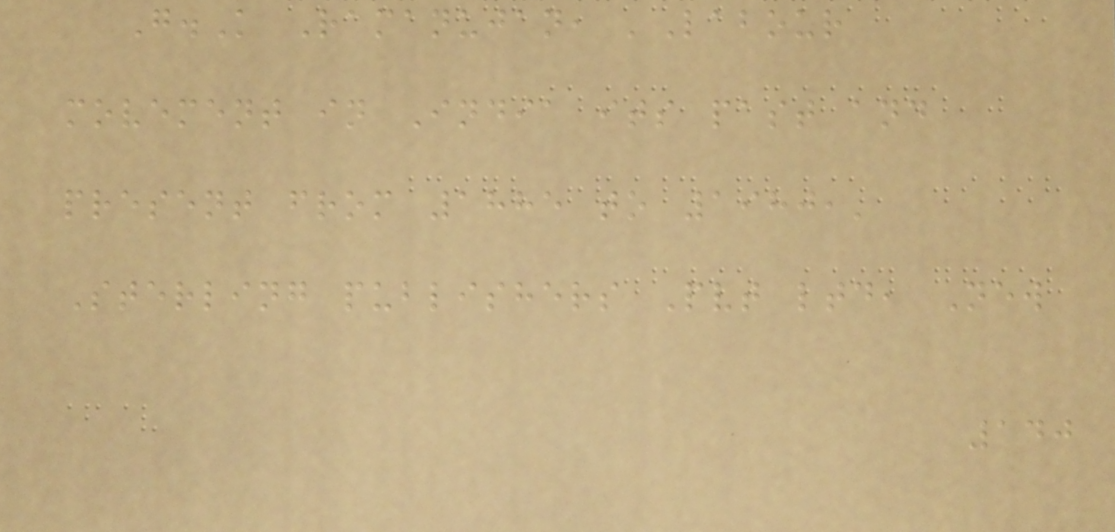G.K Ramanujan, 'Labour
movement in India its past and
present from 1885 to 1980,'
Sterling publishers Pvt ltd, New
140
